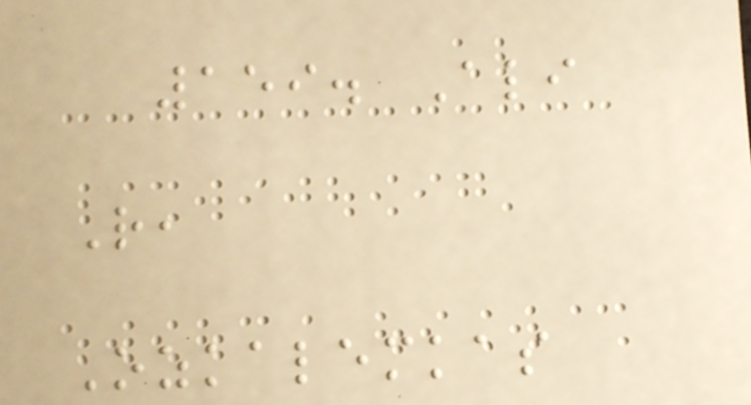159. Ali
R,
Ozkalemkas
